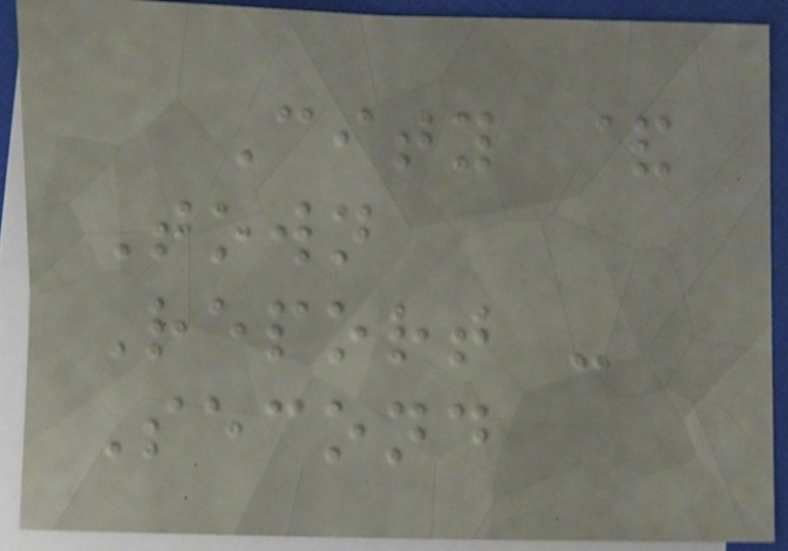City &
Town
Report -
Second
